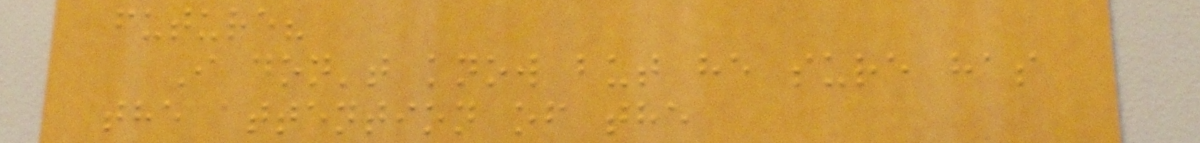future?
I don't know but he sure has
the attention of the
